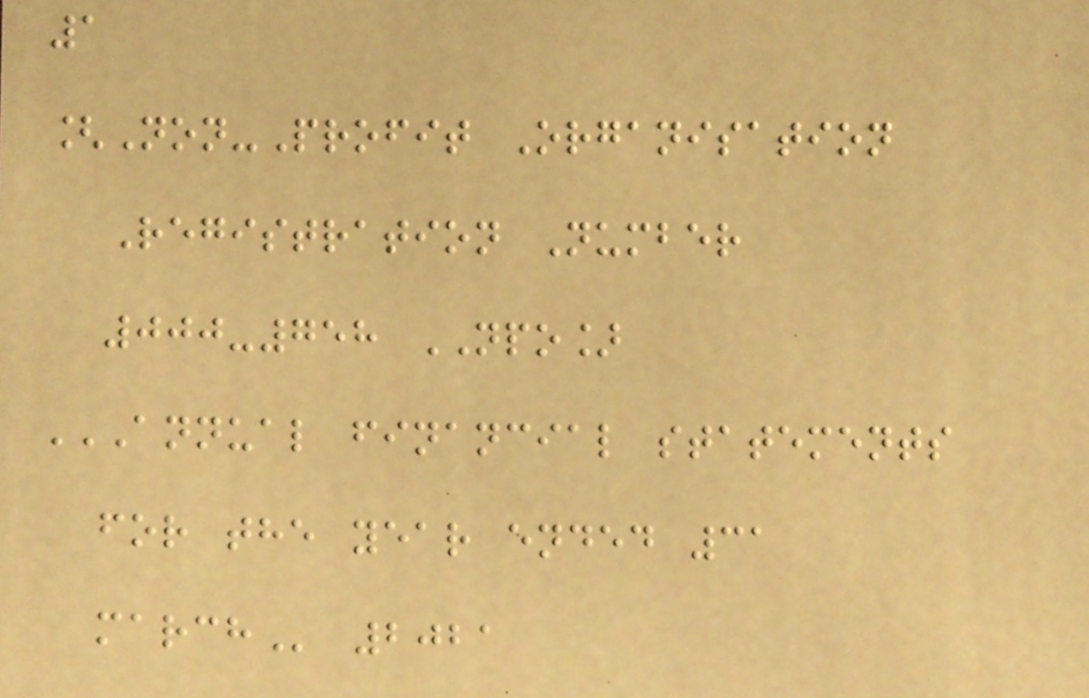1
[Non-Profit Organisation
Registration Number
000-758 NPO]
ANNUAL FINANCIAL STATEMENTS
FOR THE YEAR ENDED 31
MARCH 2021
